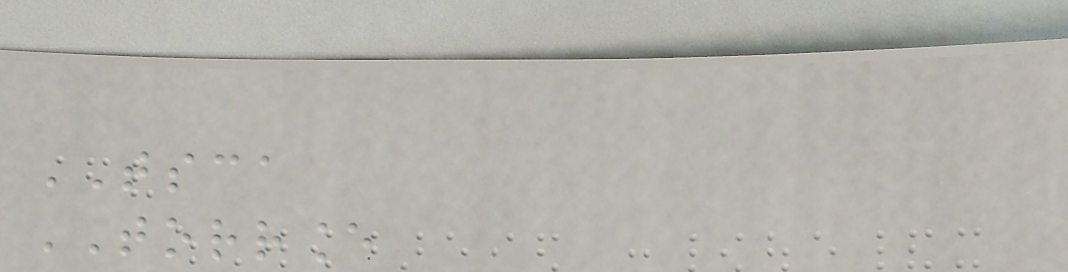TSCA
TORRANCE
